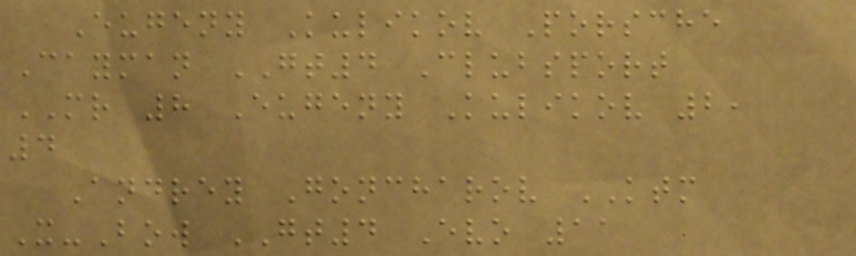Eugeny Kulikov Porsche
Cayman GT4 Clubsport
MR 8 Eugeny Kulikov 2,
4
Andrey Goncharov KTM
X-Bow GT4 Evo 11
